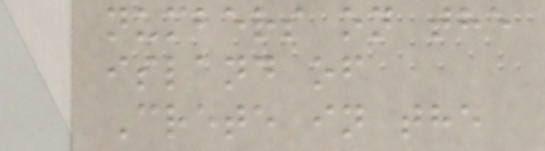numbers on the
island of
Crete in the
